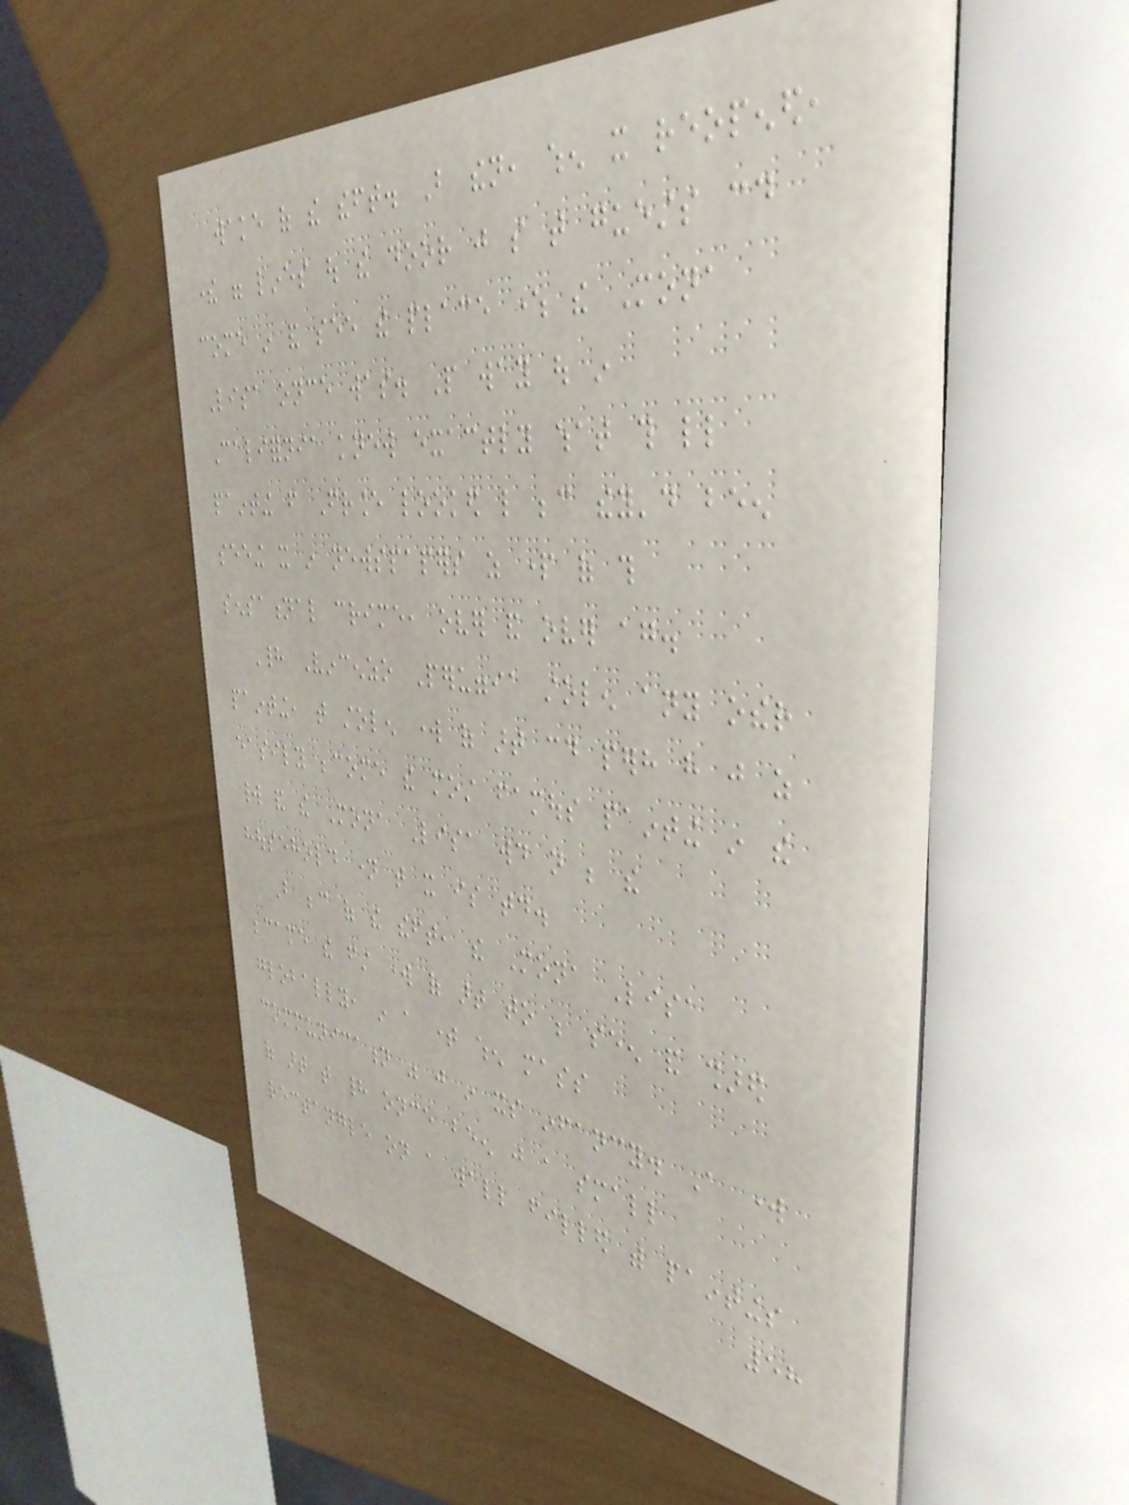wake of the theft. But then, when it reopened,
there were lines out the door just so that guests could
come in and see the place where the Mona
Lisa once was. People way out in
California knew exactly what this little
painting from France looked like because they'd been
seeing it in newspapers as part of this
sensational crime, over and over again.
Had Vincenzo Peruggia stolen any other
painting, that stolen work of art could perhaps have just as
easily become the most famous painting in the
world and the Mona Lisa would not be the
household name that it is today.
But because of the theft, the Mona Lisa
became the first work of art to be seen and shared
globally, in a time when mass
communication was just in its infancy. A work
of art that had once been just a small
rectangle on a wall filled with paintings
58
